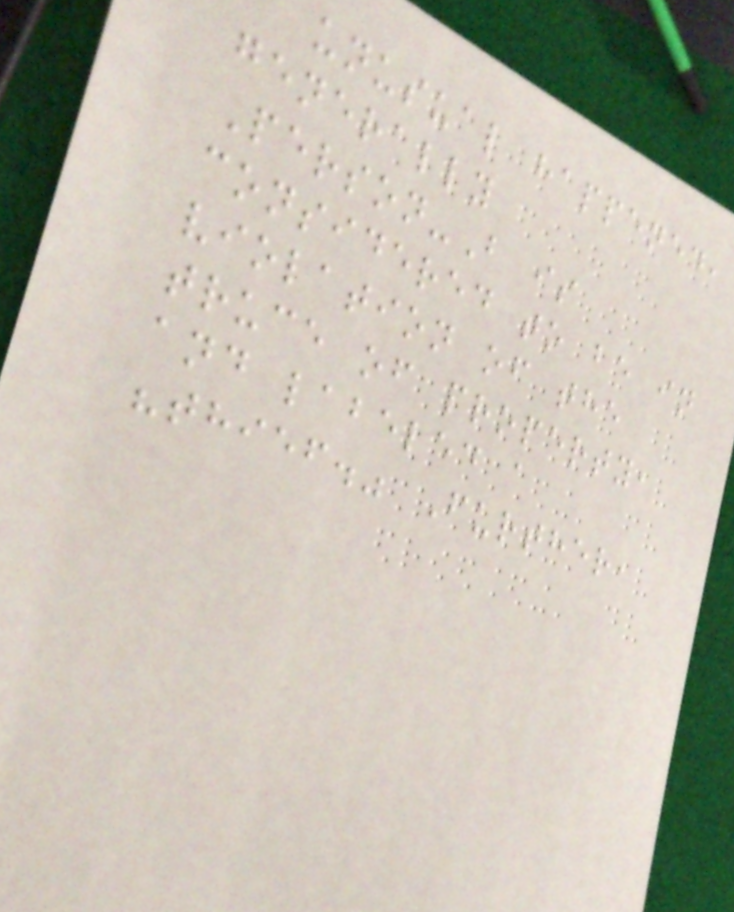unusual happened,
generally
Person-B is
considered to be in
violation of the
truce of property,
and labeled a
"thief." Further,
